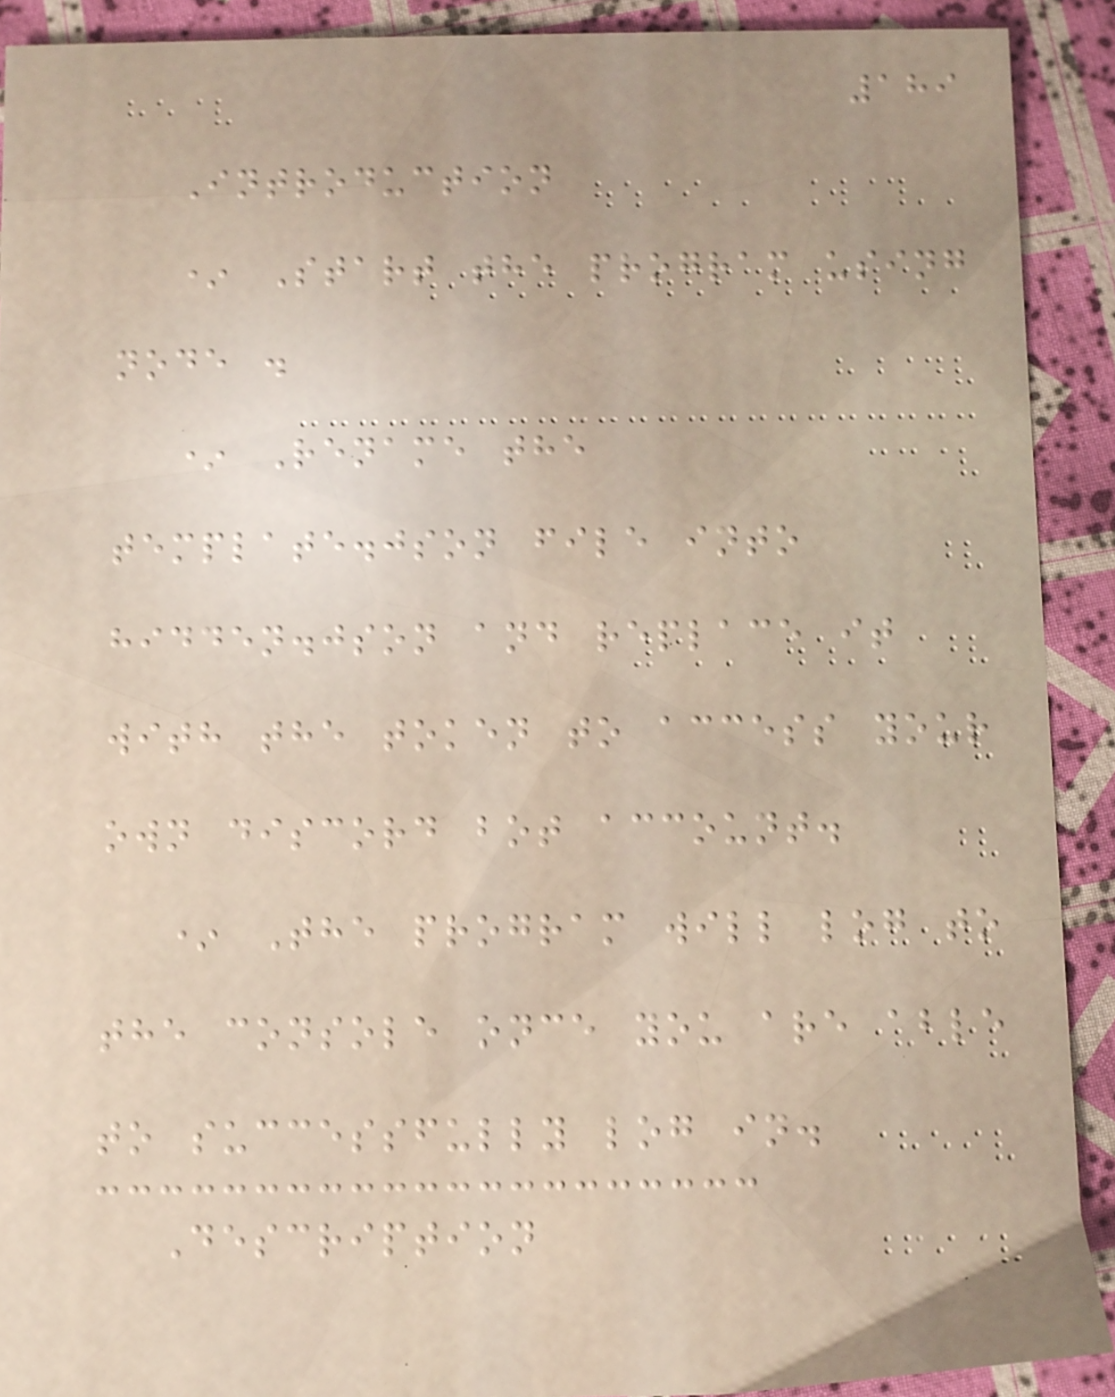189
Introduction
* Start the program using
node .
* Rename the
template.json file into
hidden.json and replace it
with the token to access your
own discord bot account.
* The program will log to
the console once you are able
to successfully log in.
Description
